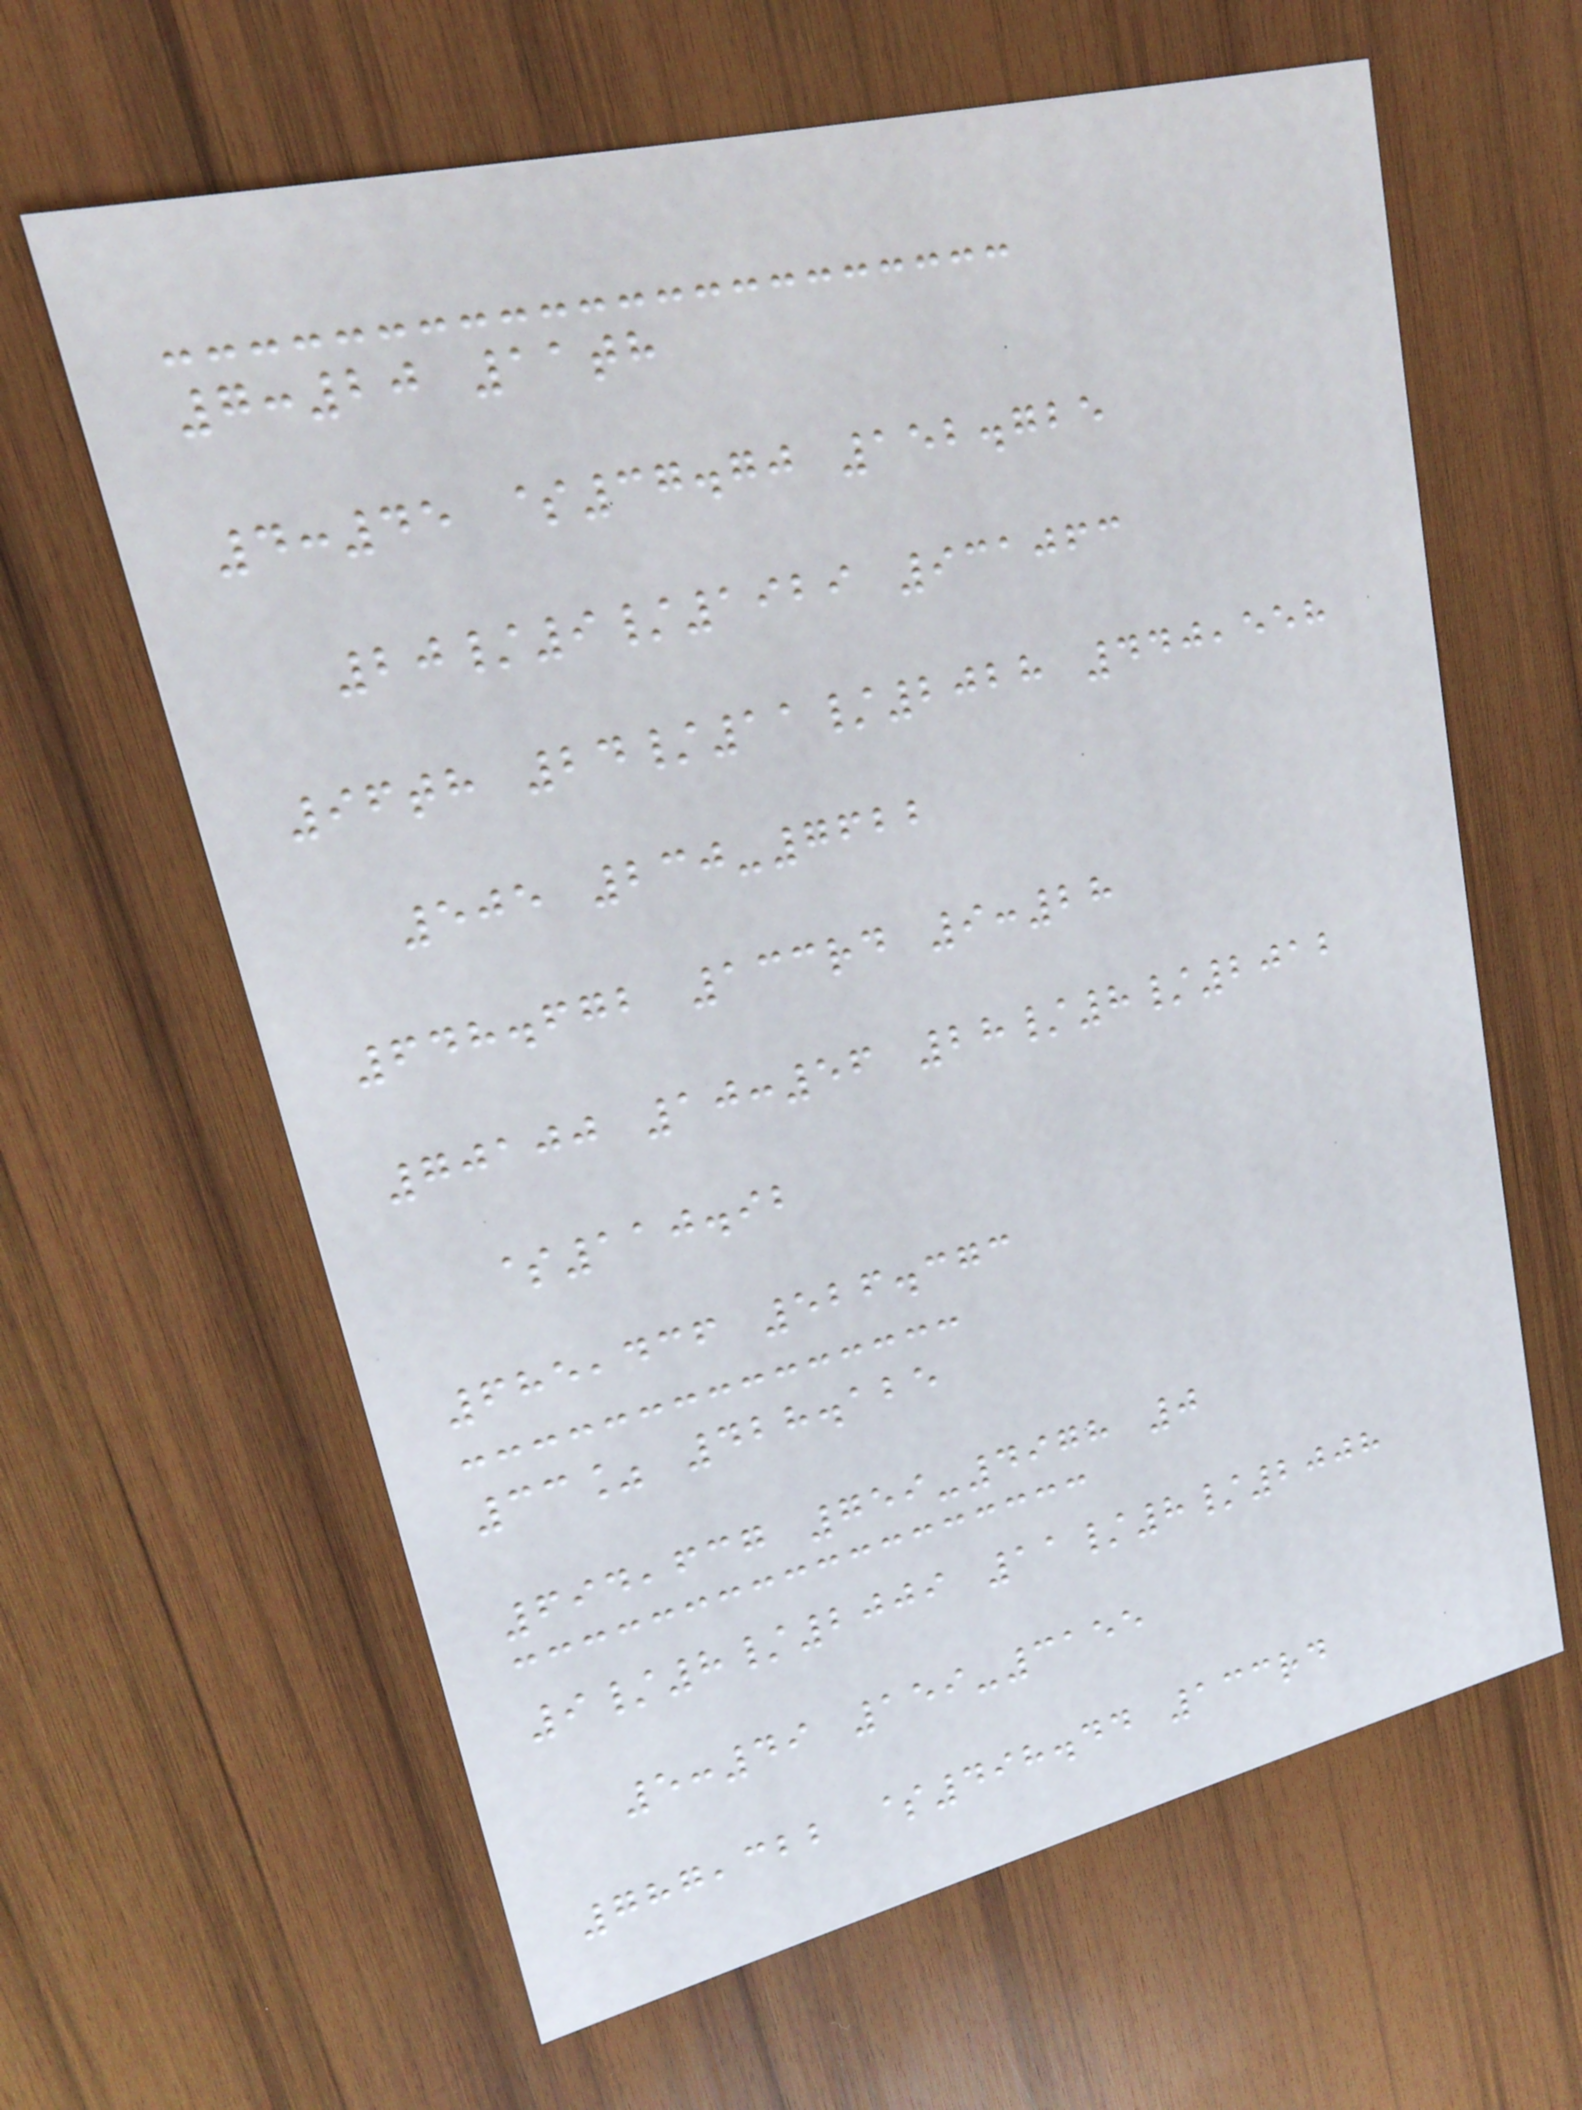7:20 11th
4:45 $37.70 152.725
20/9/1929 931063
96th 24/11/2028 440,558
505 230-7622
648.672 133rd 9:28
70100 10:56 28/8/2012
$110.92
685,436 526.373
33% 428.125
694,637 759-4978 0
9/8/2009 11/8/2008
5:49 159-3155
787,322 $498.44 133rd
